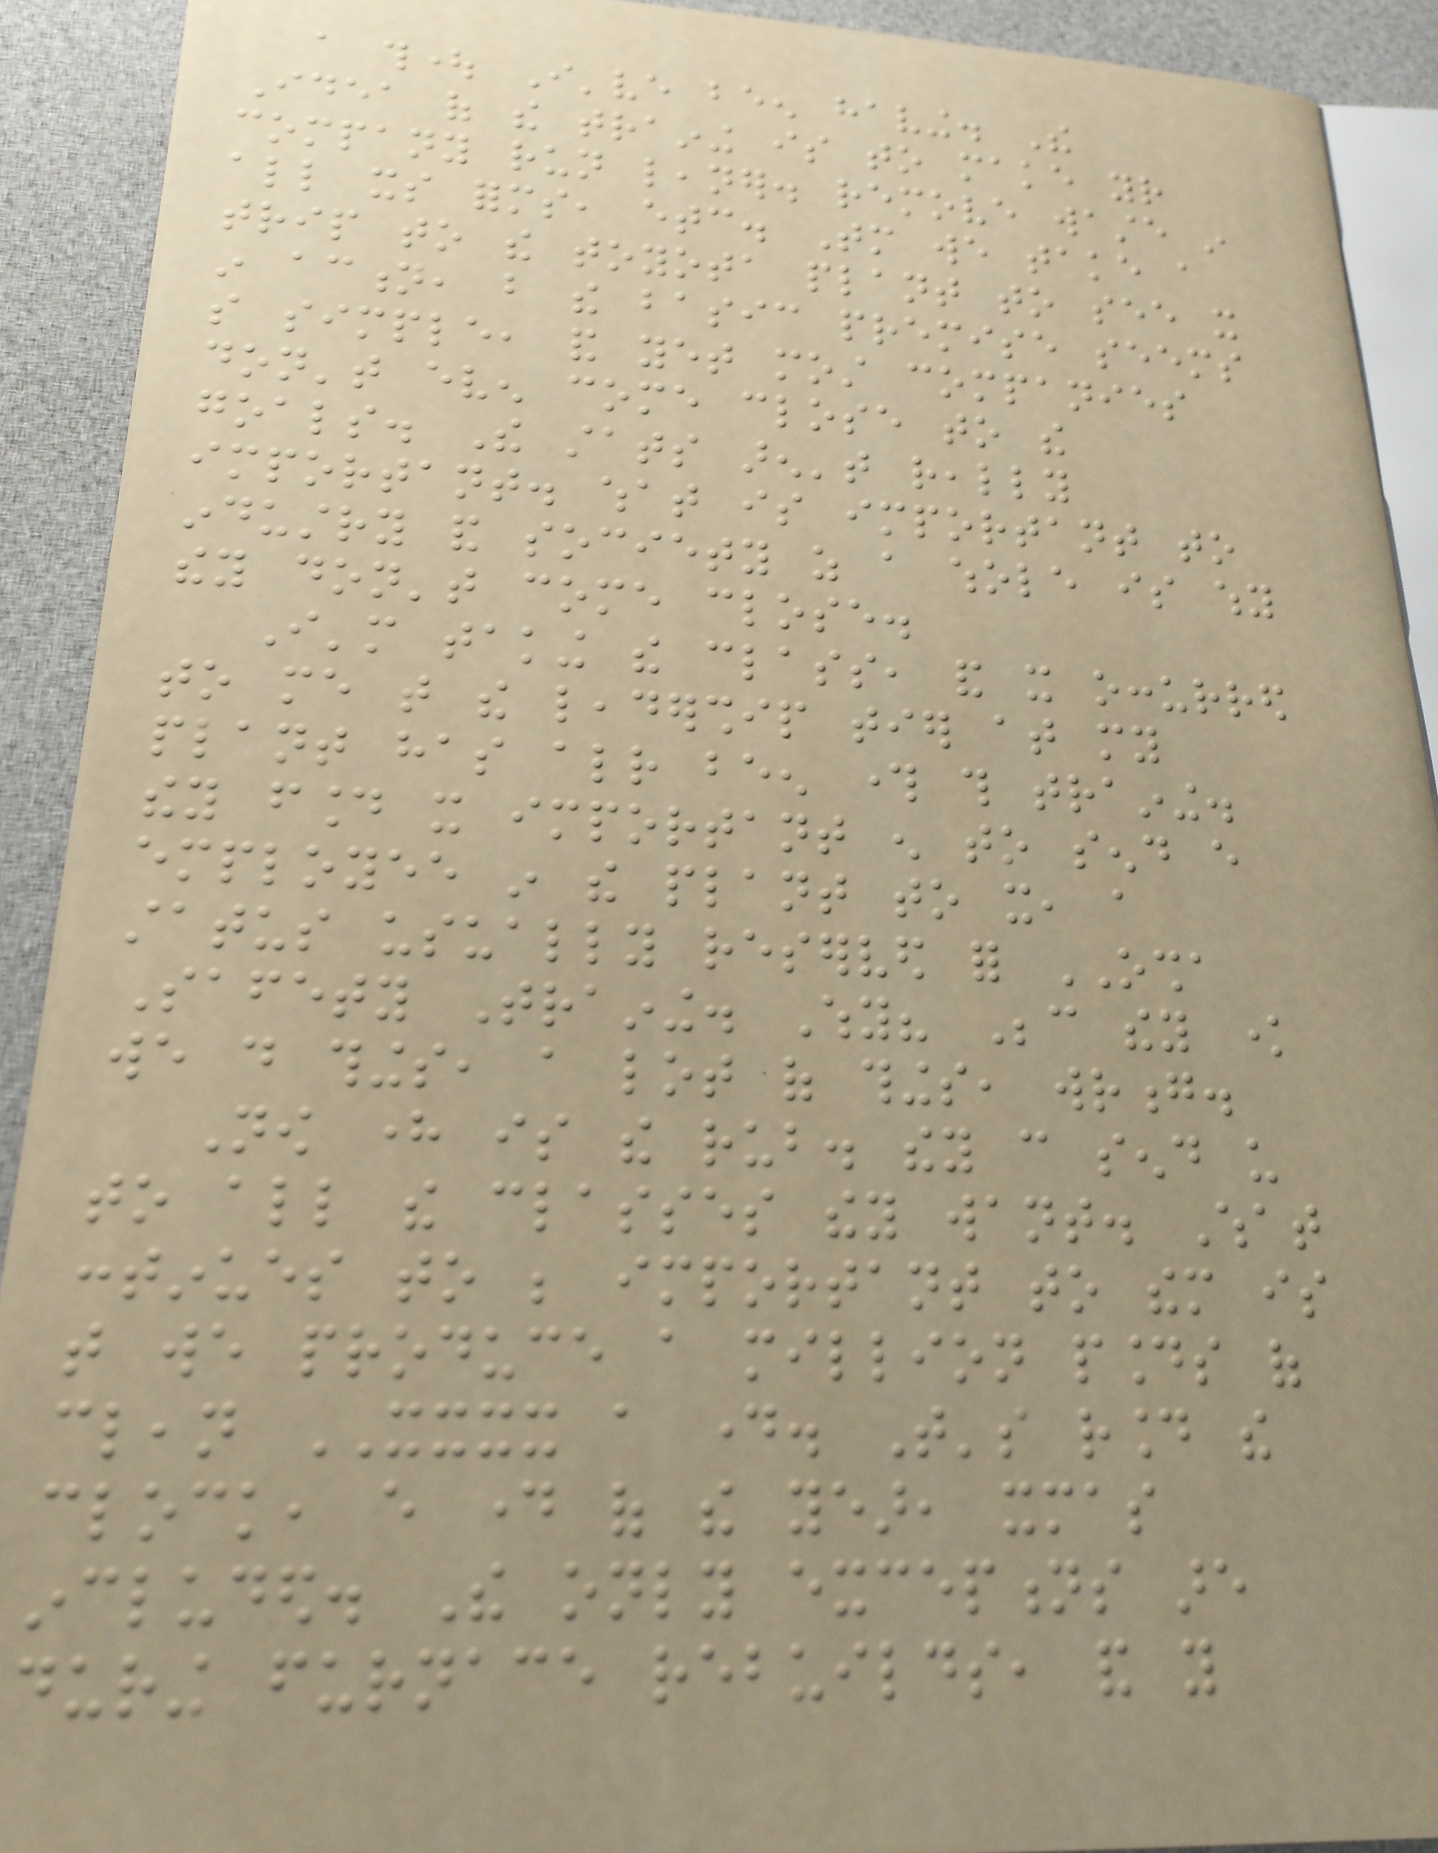a thought I've been having. The
Idea of the training is to make your
company run leaner. remove waste in
all its forms, etc. Tomorrow we take a
trip to the toyota plant to see it
in action, but the basic premise seems
so simple, and yet most companies
don't even come close to the
goals. The stats aren't really
important. what is important to
industry and society as a whole is why
they don't come close.
I'm taking the class, and it occurred
to me that the leadership tier at my
plant has already been through this training.
they found it important enough to send every
employee in the plant to it, a
status usually reserved for OSHA
Safety Training. Why? Because they know
we do things, a lot of things, wrong.
Now here is the rub. they can send us
to all the classes they want. What
continues to be important to them is
that we produce a million pounds of
clean XXXX a day. That's round the
clock, every day of the year, xmas
included. The only exceptions are
during furnace rebuilds, and you
